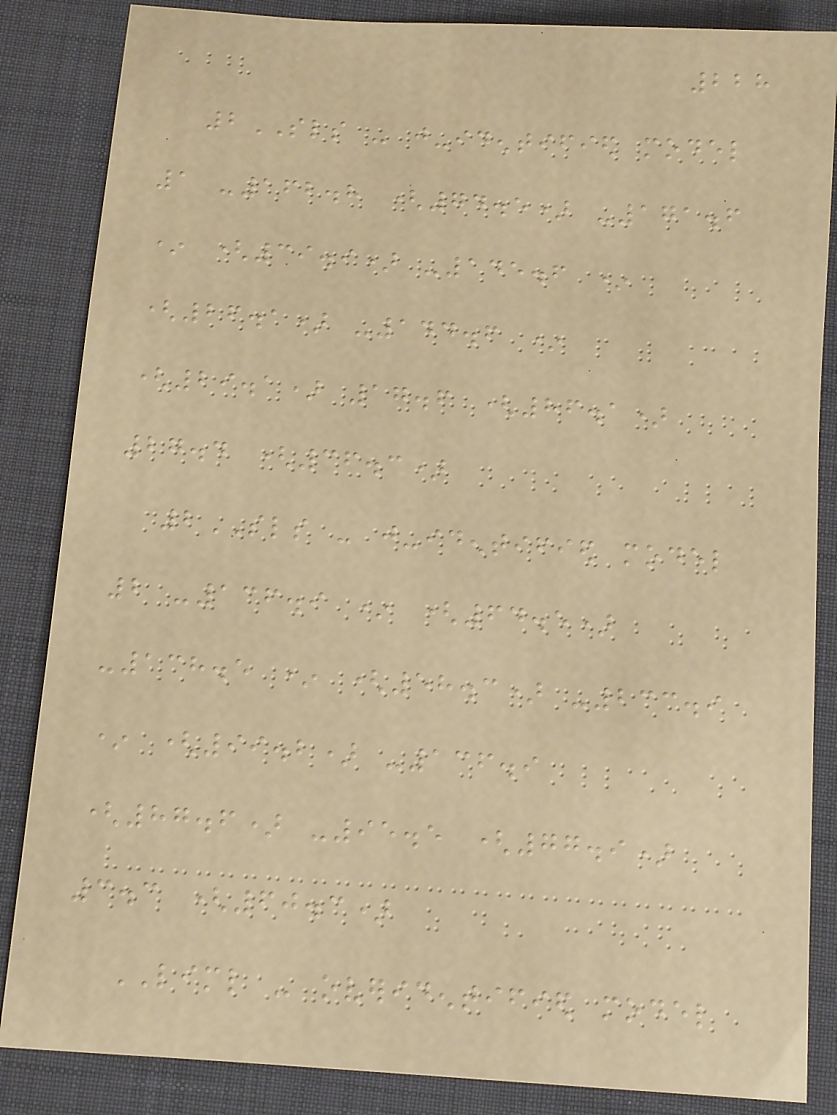228
2SLS - just-identified model
1 -162.8 (74.5) -171.6
* (39.9) -145.6 *
(26.1) -144.6 *
(29.1) 17.6 (86.1)
27.4 (36.3)
2SLS - just-identified model
2 -136.9 * (64.5)
-138.5 * (58.3) -233.9
* (99.2) -136.9
(87.6) -95.5 (77.9)
3.3 (60.3)
LIML - overidentified model
